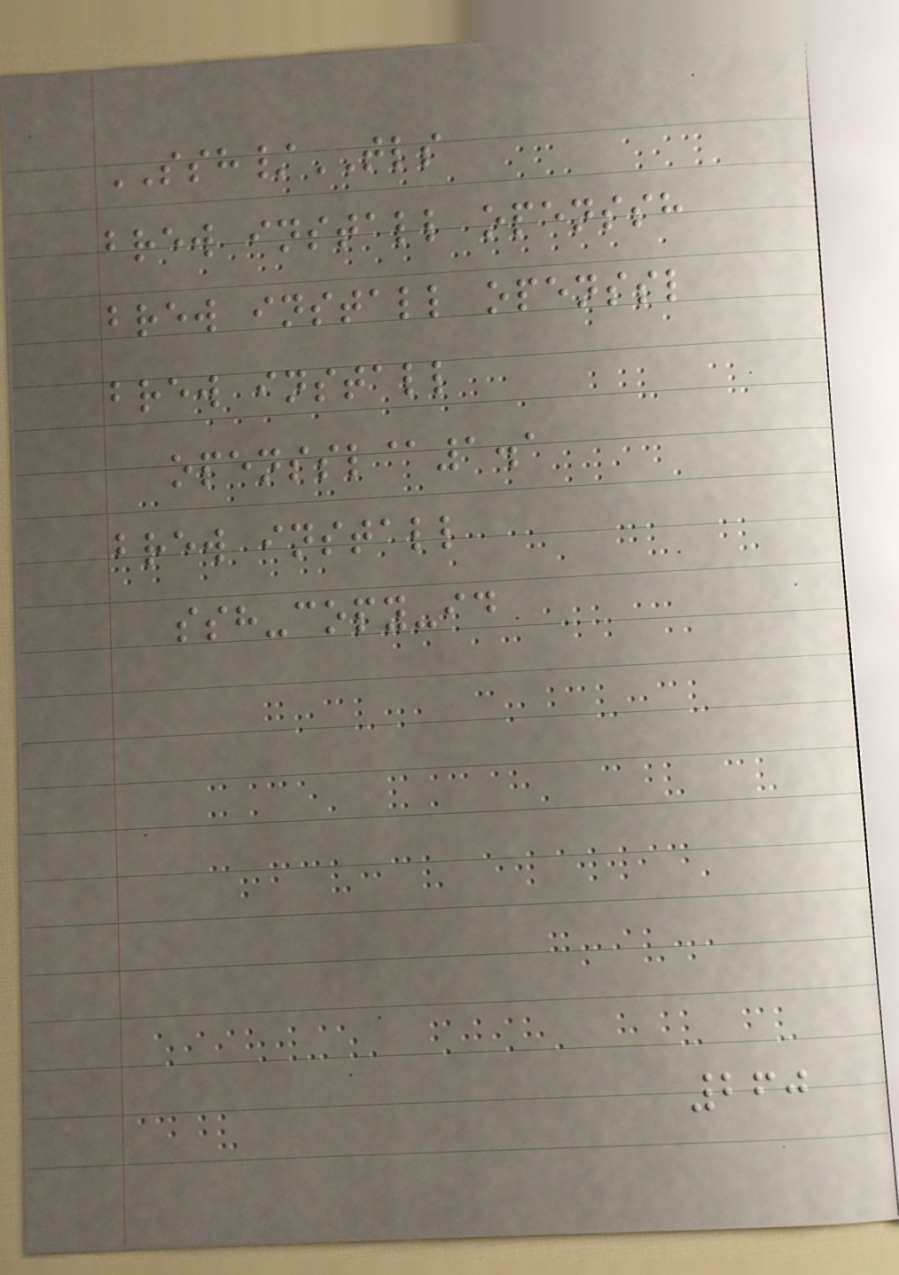SSH/TLS
brew install openssh
brew install openssl
brew install
openssl@1.1
brew install
ssh-copy-id
260
